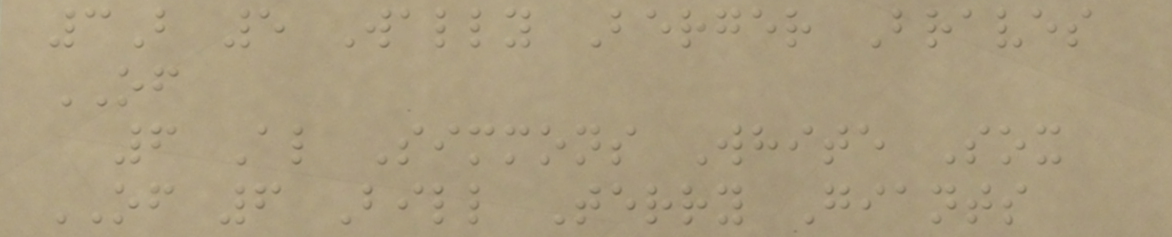3B 5 Wally Berger Braves
OF
6 Al Simmons White Sox
OF 6 Bill Terry Giants
